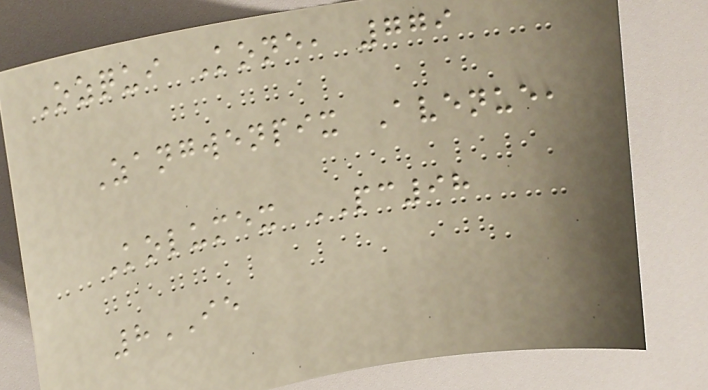Ozqui Kone, 779
Zangwenpix Avenue,
Kolumex PC98
8IE
